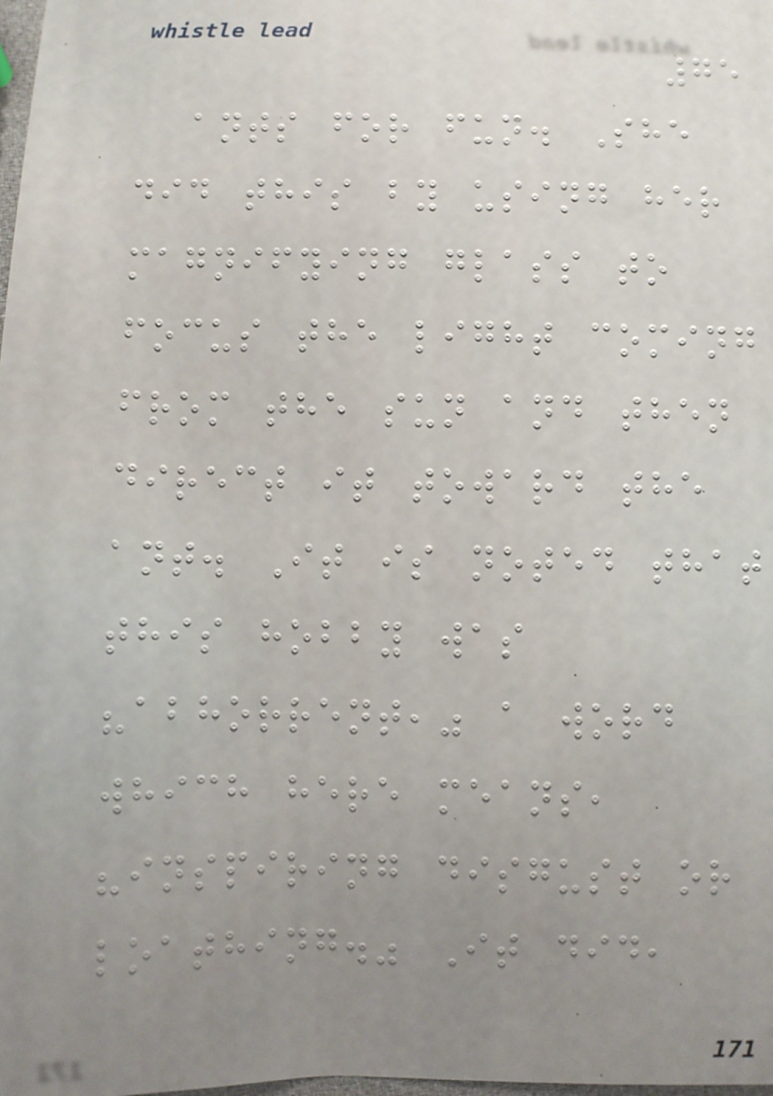75
ants for fun. She
did this by using her
magnifying glass to
focus the light coming
from the sun and then
direct it toward the
ant. It is noted that
this hobby was
"abhorrent," a word
which here means,
"inspiring disgust or
loathing." It did,
